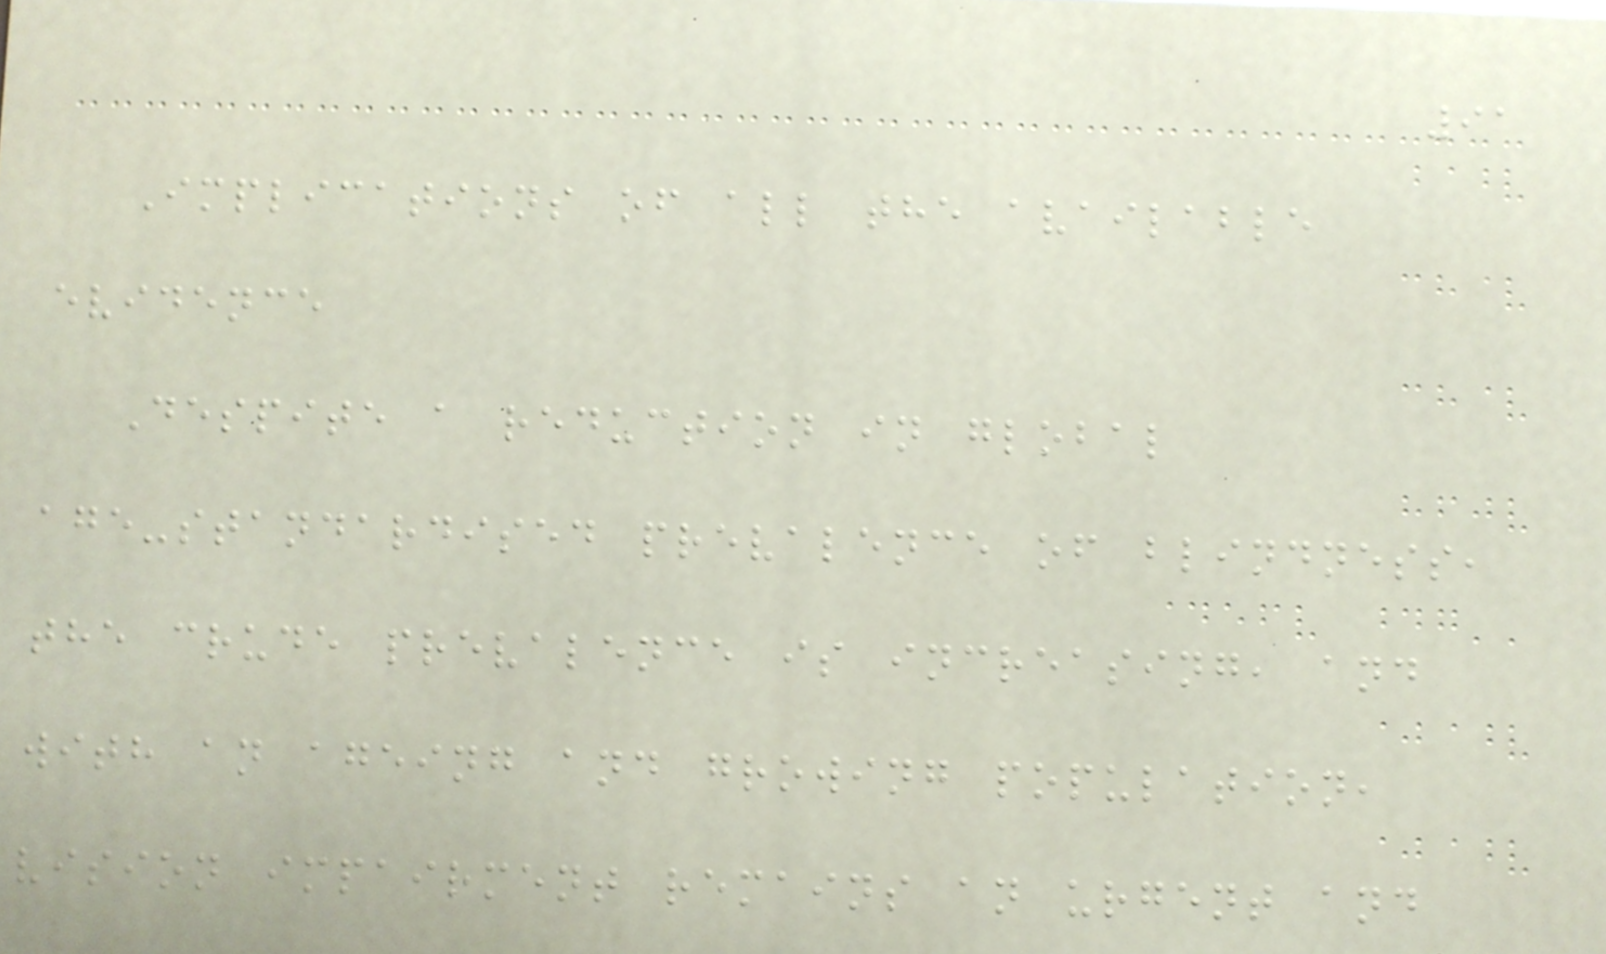91
Implications of all the available
evidence
Despite a reduction in global
age-standardised prevalence of blindness,
the crude prevalence is increasing, and
with an ageing and growing population,
vision impairment remains an urgent and
